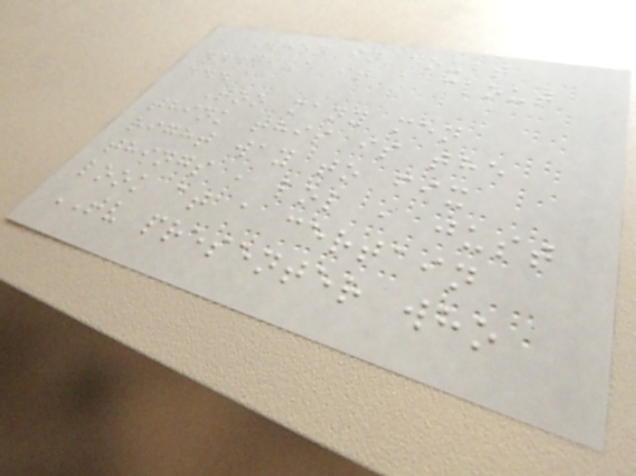When in doubt
...give it a clout
...
Too many men
think this is the
right way to fix
things , lol , just
look at a certain
TV presenter who
